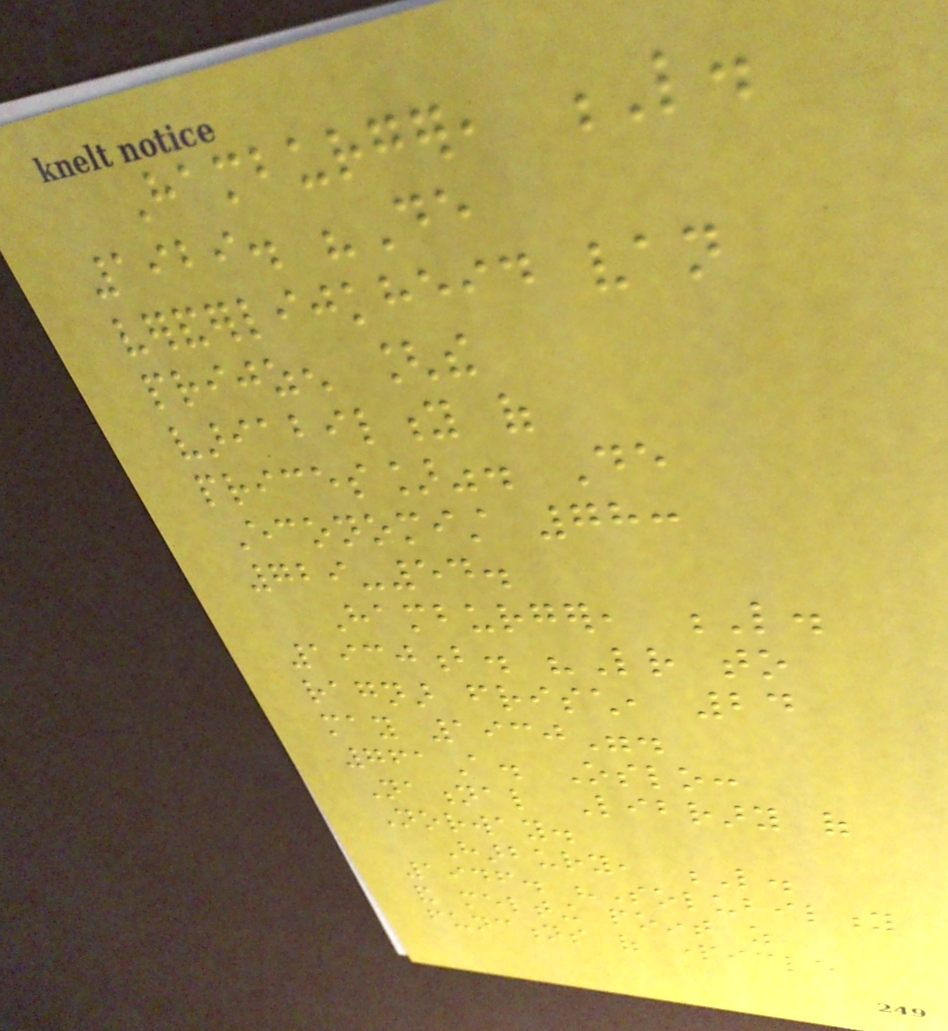Hamburger, L.
1929. "De
veranderlijkheid van
prijzen [the
variability of
prices]". De
Economist 78:
729-54.
Hamburger, L.
1930b. "Letter to
ragnar frisch, 24
may 1930".
761A. Oslo:
National Library of
Norway.
Harbury, L.
1946. "Solubility
and melting point as
functions of particle
